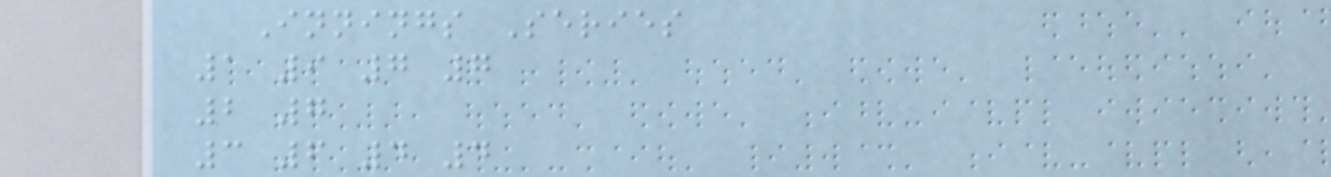Innings Series
1 9 7 7
2 7
3 6 4 4
